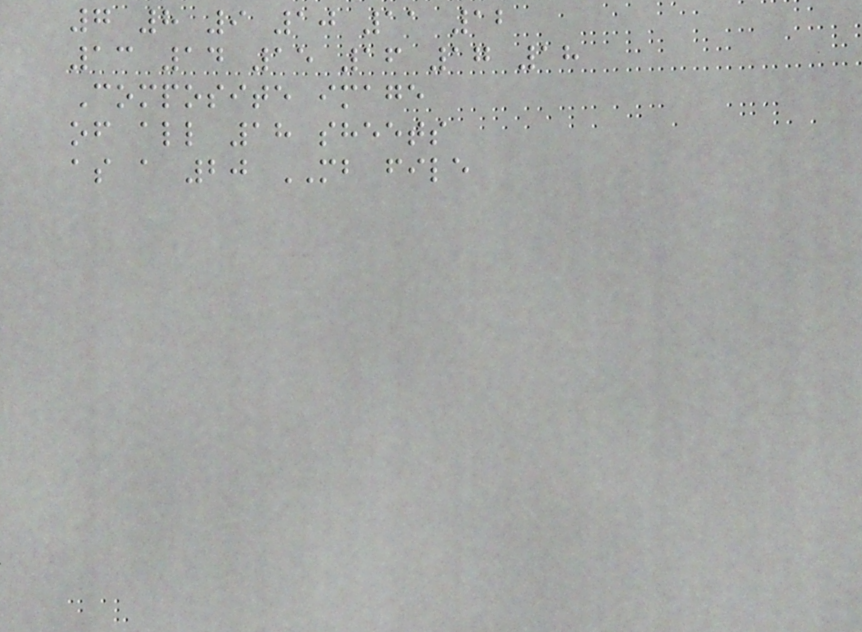7 8 9 10 11 12
13 14 15 16 17 18
Composite image
of all 18 sheets
as a 20 MB file
